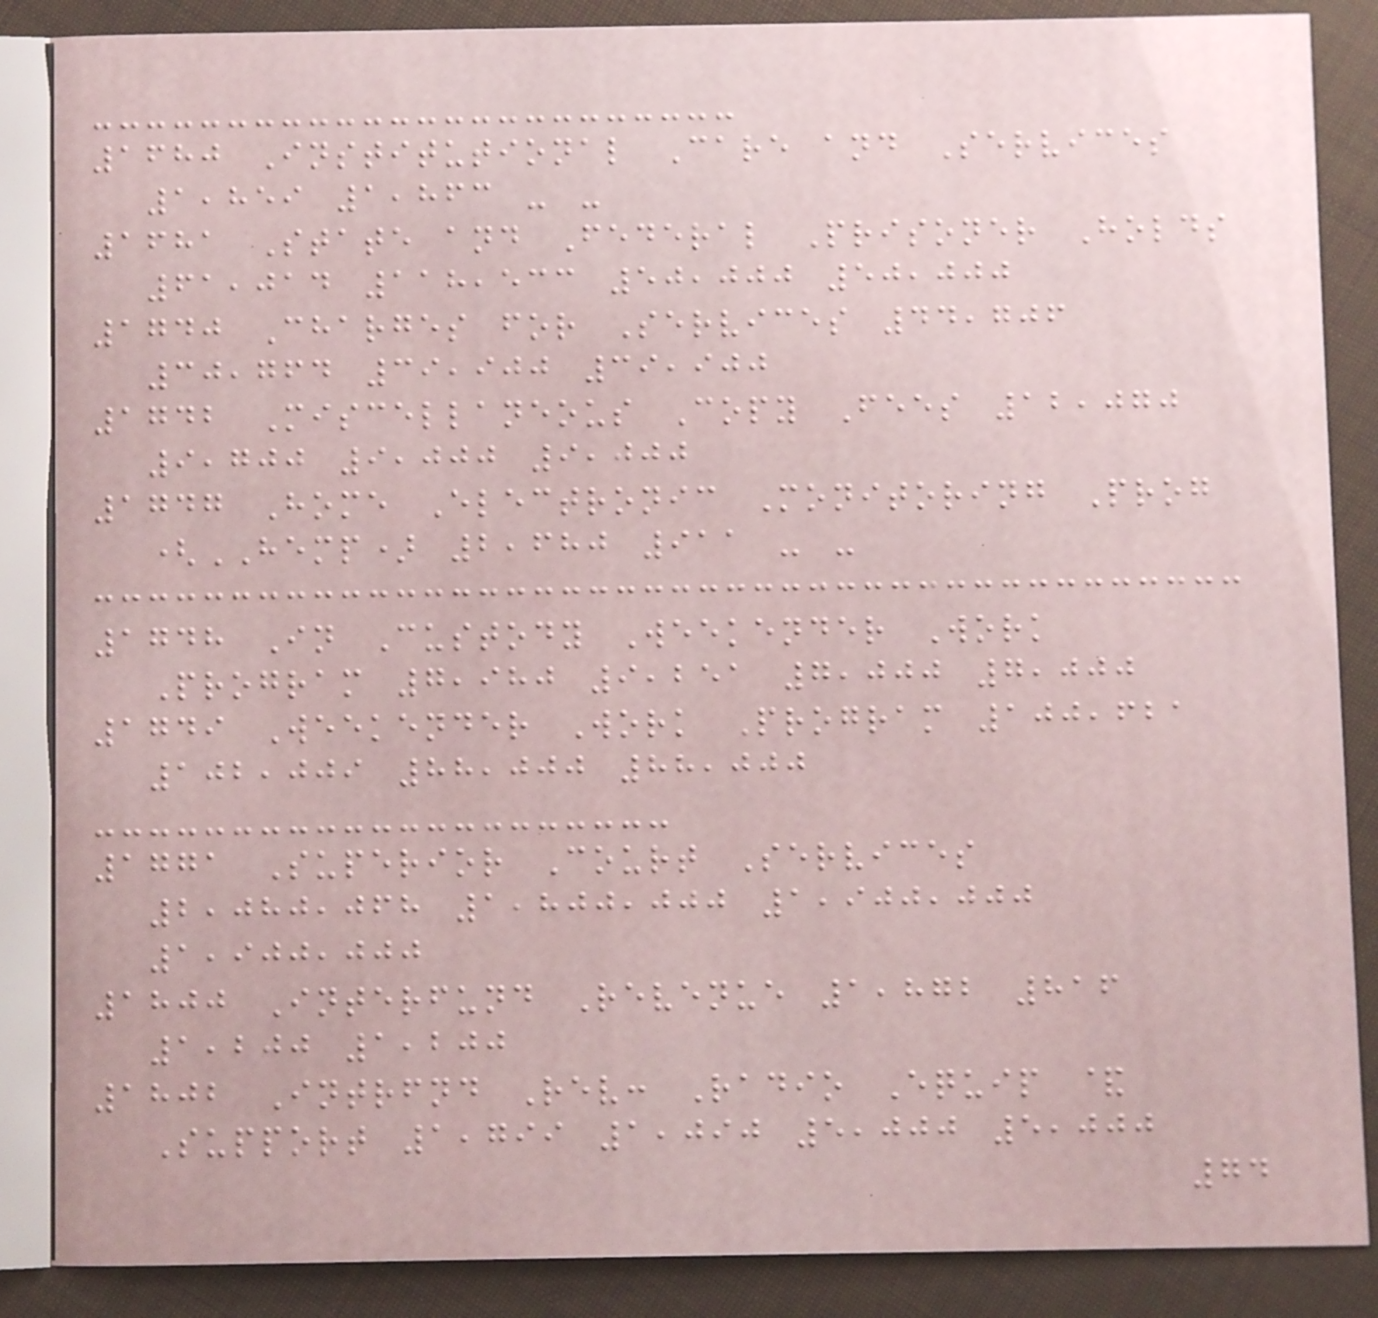1680 Institutional Care and Services
1,859 1,863 - -
1681 State and Federal Prisoner Holds
61,014 118,533 50,000 50,000
1740 Charges for Services 44,706
30,764 39,900 39,900
1742 Miscellaneous Copy Fees 12,070
9,700 9,000 9,000
1747 Home Electronic Monitoring Prog
(HEMP) 2,680 911 - -
1748 In Custody Weekender Work
Program 7,980 9,251 7,000 7,000
1749 Weekender Work Program 100,621
102,009 88,000 88,000
1771 Superior Court Services
2,080,068 1,800,000 1,900,000
1,900,000
1800 Interfund Revenue 1,872 816
1,200 1,200
1802 Intrfnd Rev: Radio Equip &
Support 1,799 1,090 5,000 5,000
74
